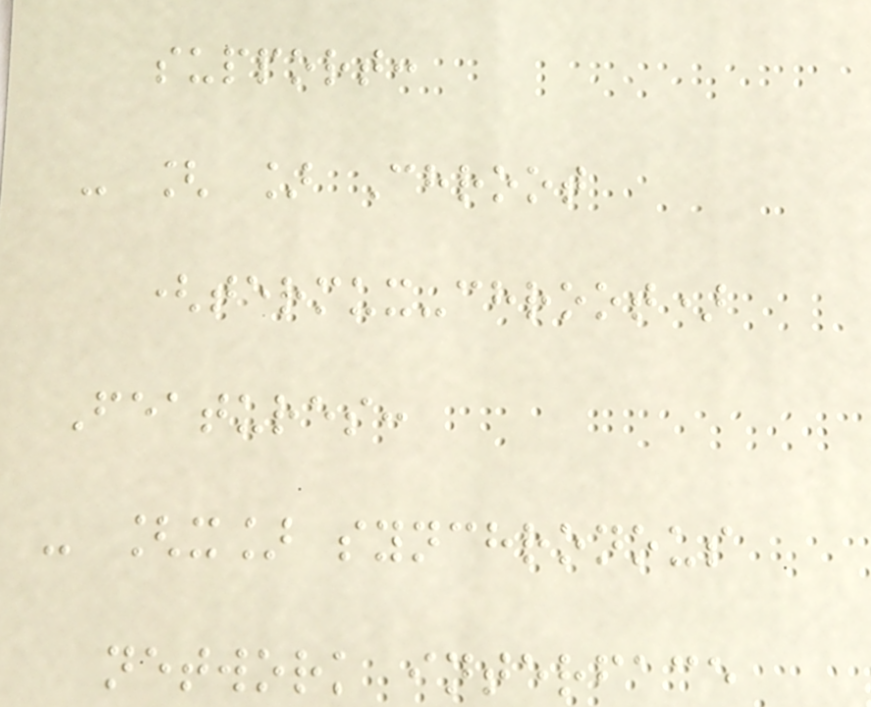support:
- [ ] Chroot
(termux-chroot)
Features:
- [x] synchronous
network interface
